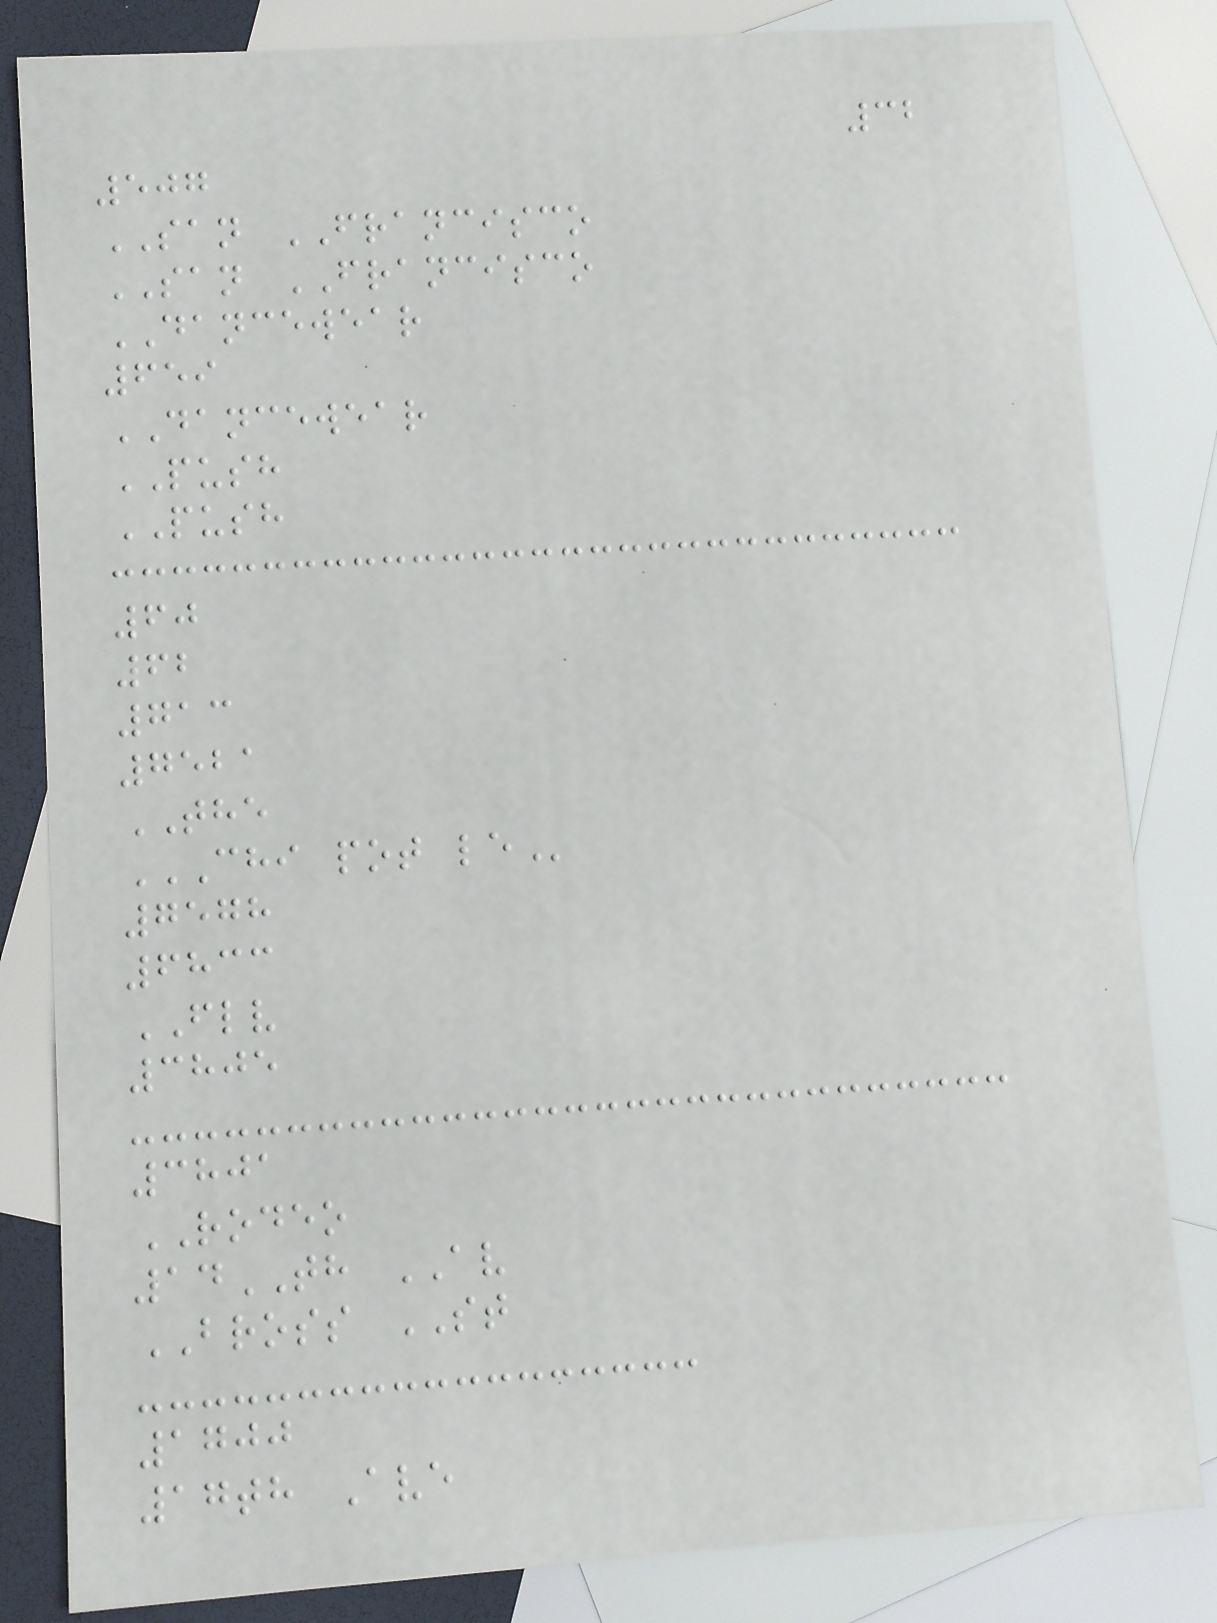32
507
SAN FRANCISCO
SAN FRANCISCO
DANCEWEAR
659
DANCEWEAR
PUSH
PUSH
60
62
713
7521
THE
CHI POT LE
7578
6833
FLV
3805
3801
RODEO
14TH AV
BROSS ST
1700
17th Ave
